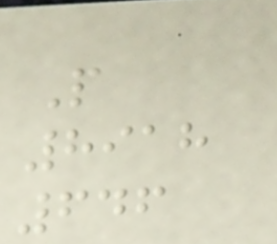P
8918
646
